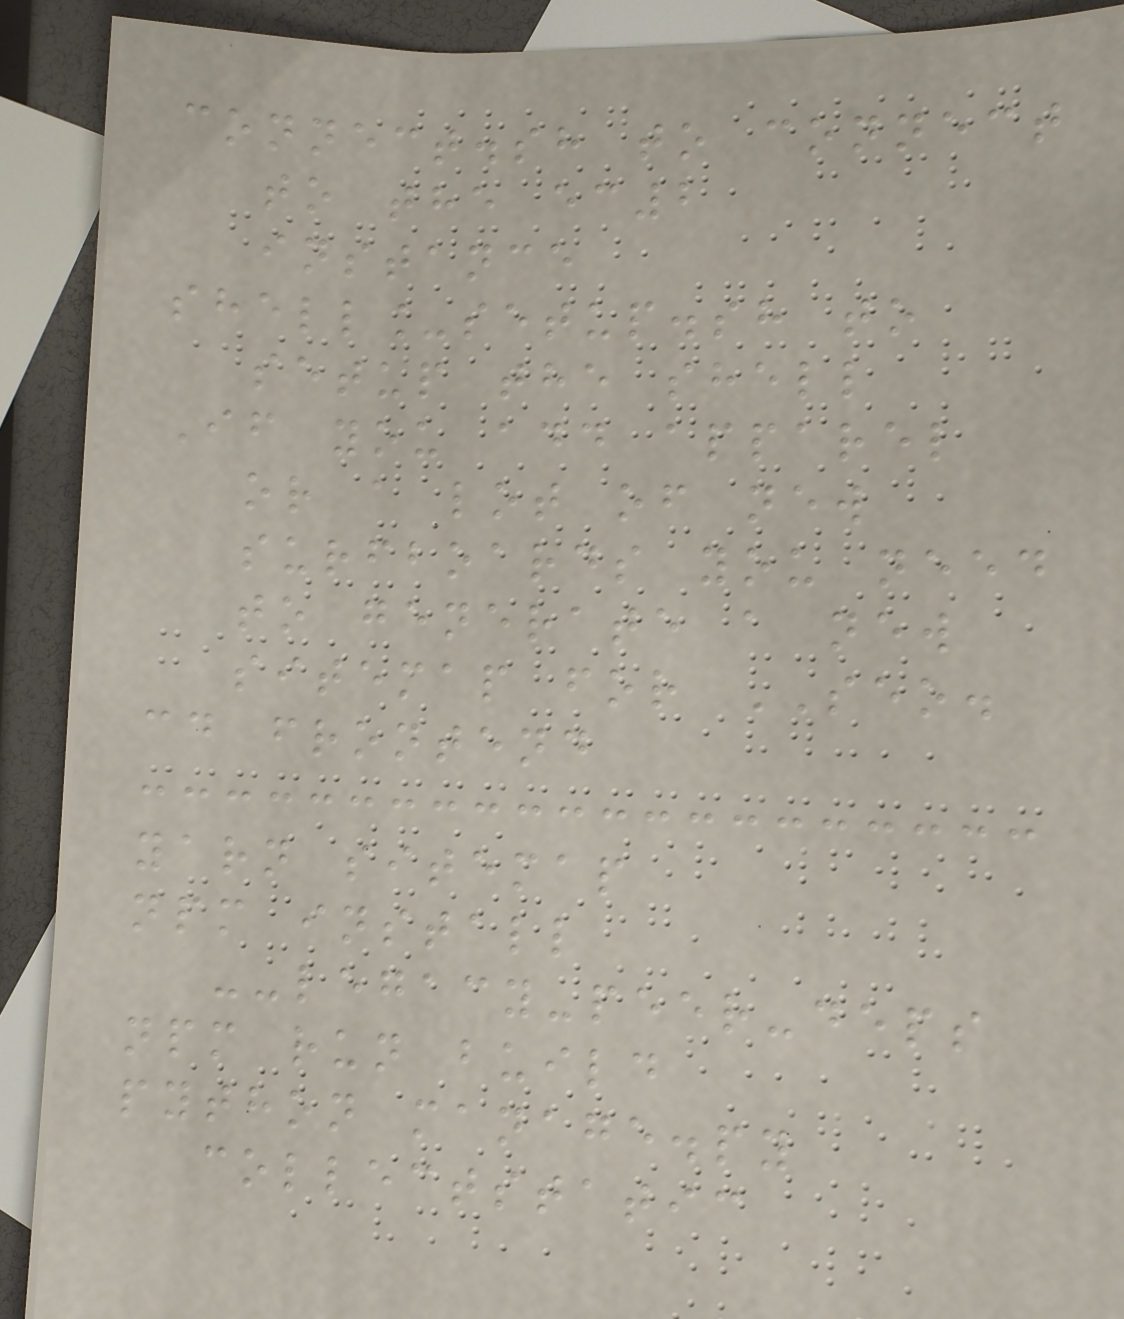connect.sh to connect
to the ec2
instance
shell_setup.sh to
setup the shell
If you add apparel
or a lot of new
surfboards you need
to generate a new
sitemap for SEO.
cd frontend
yarn sitemap
npm install
--legacy-peer-deps
npm run build
python manage.py
collectstatic
